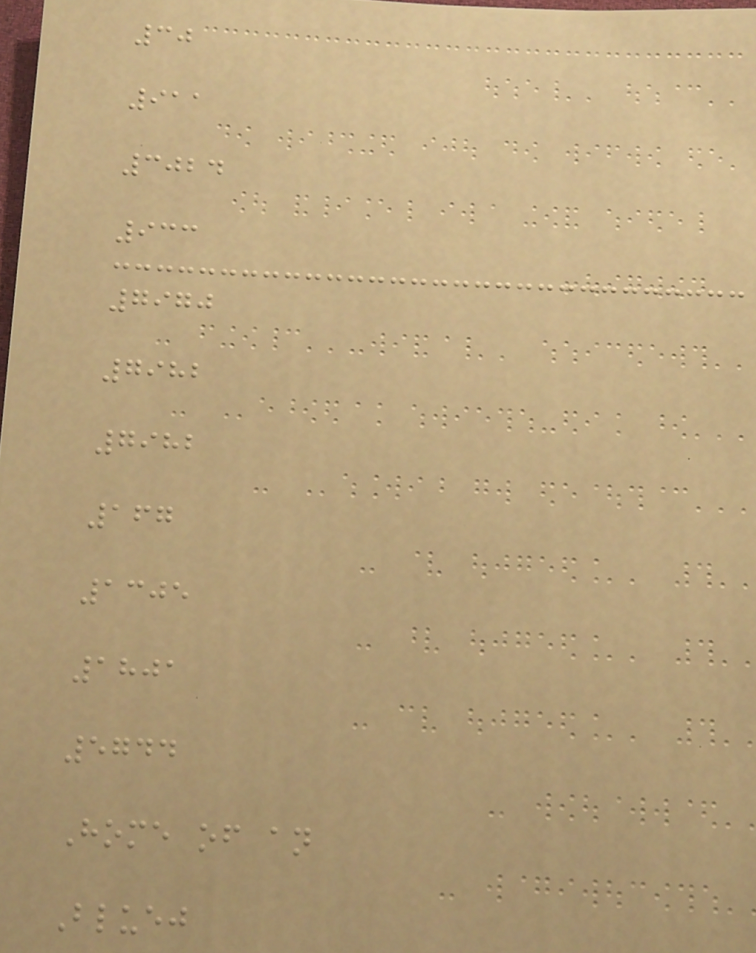30
911
3024
933
7970
7982
7982
167
1305
1801
5744
Home of an
Bluej
